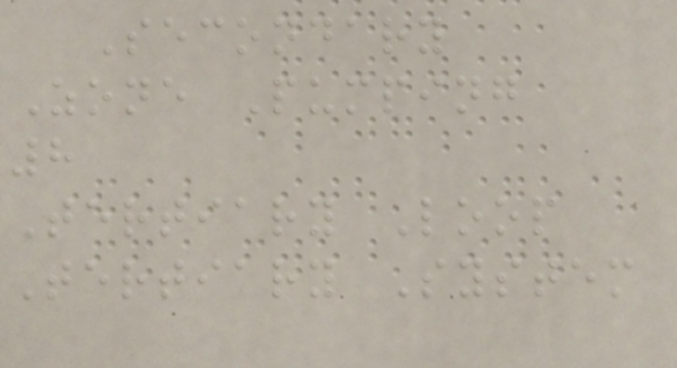Secondary
Zone Pumping
8
Tertiary Loop
Tertiary System
